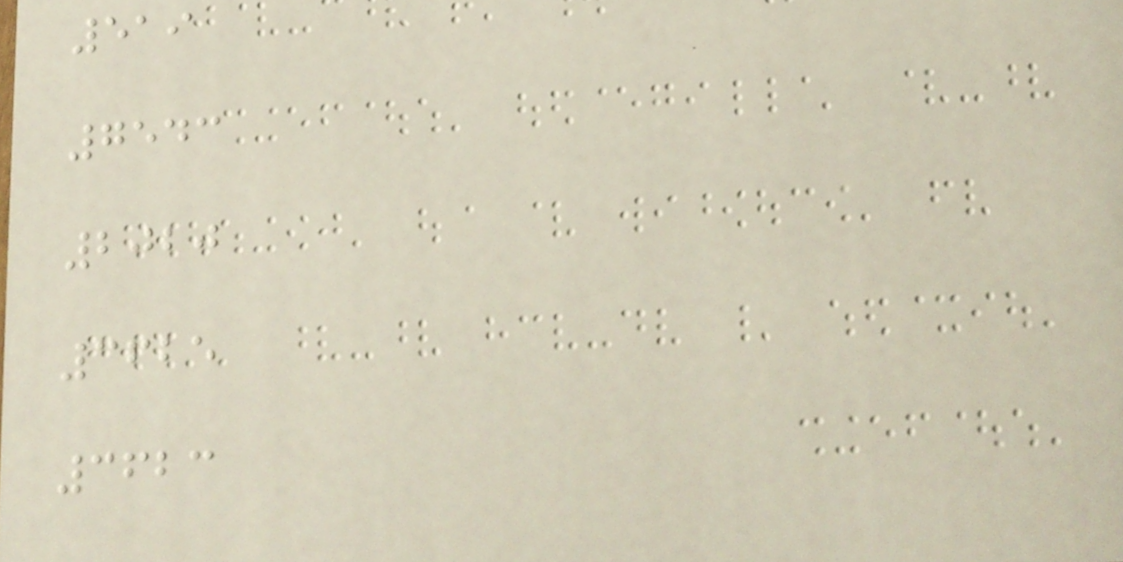519
7543
2020
3625
3623
